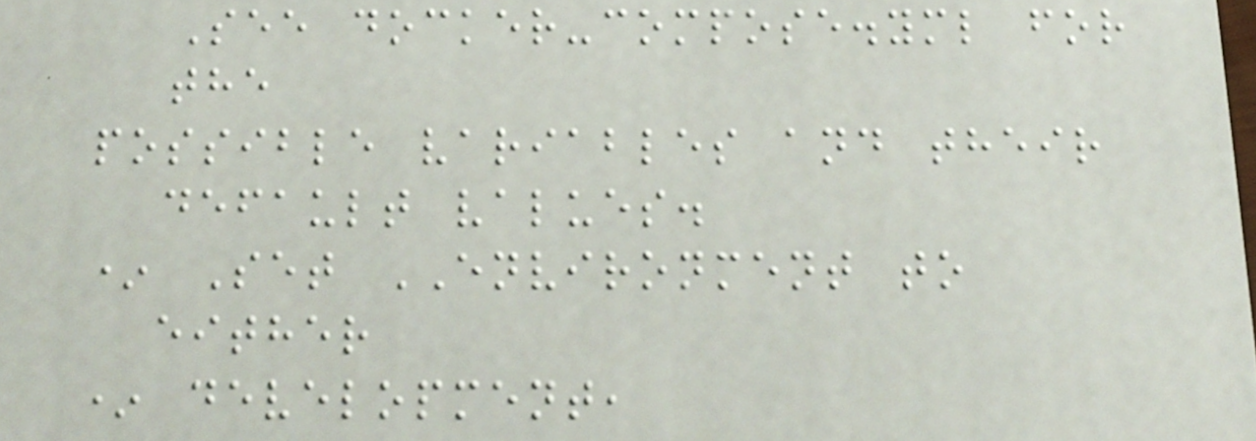See docker-compose.yml for
the
possible variables and their
default values.
* Set ENVIRONMENT to
either
* development,
